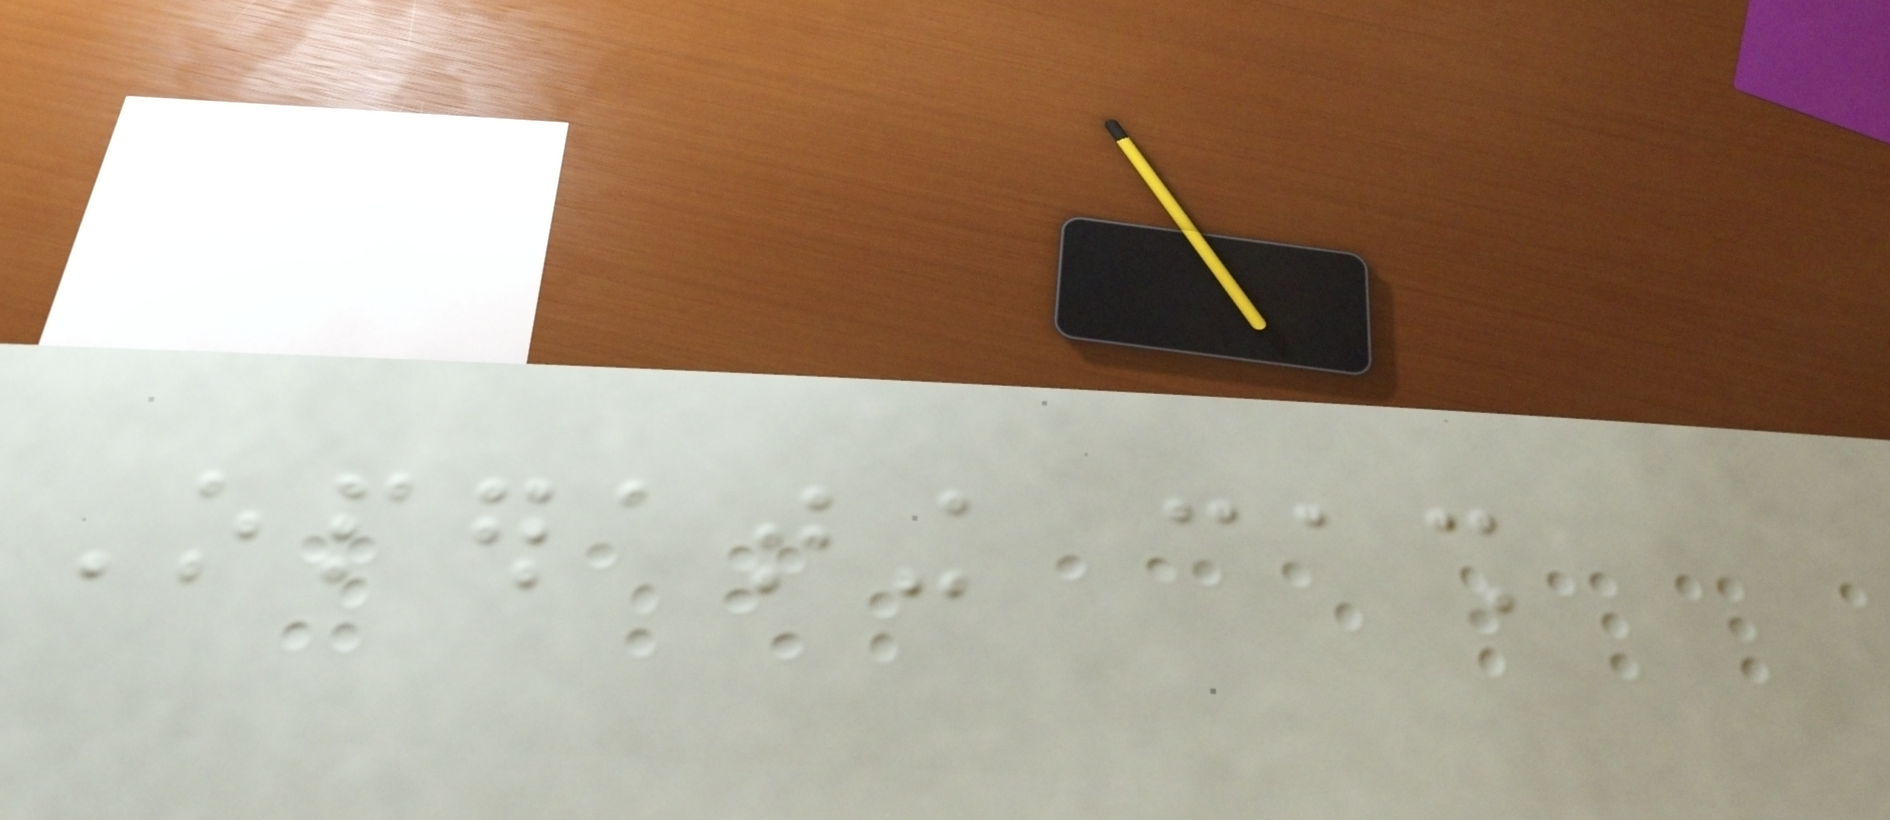Operating cash
